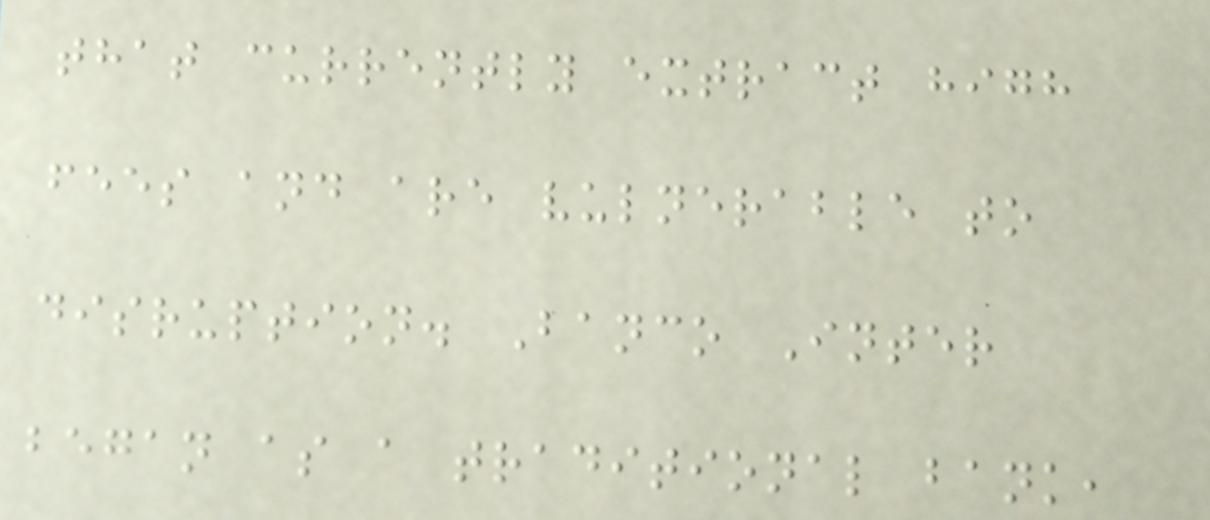that currently extract high
fees and are vulnerable to
disruption. Banco Inter
began as a traditional bank,
